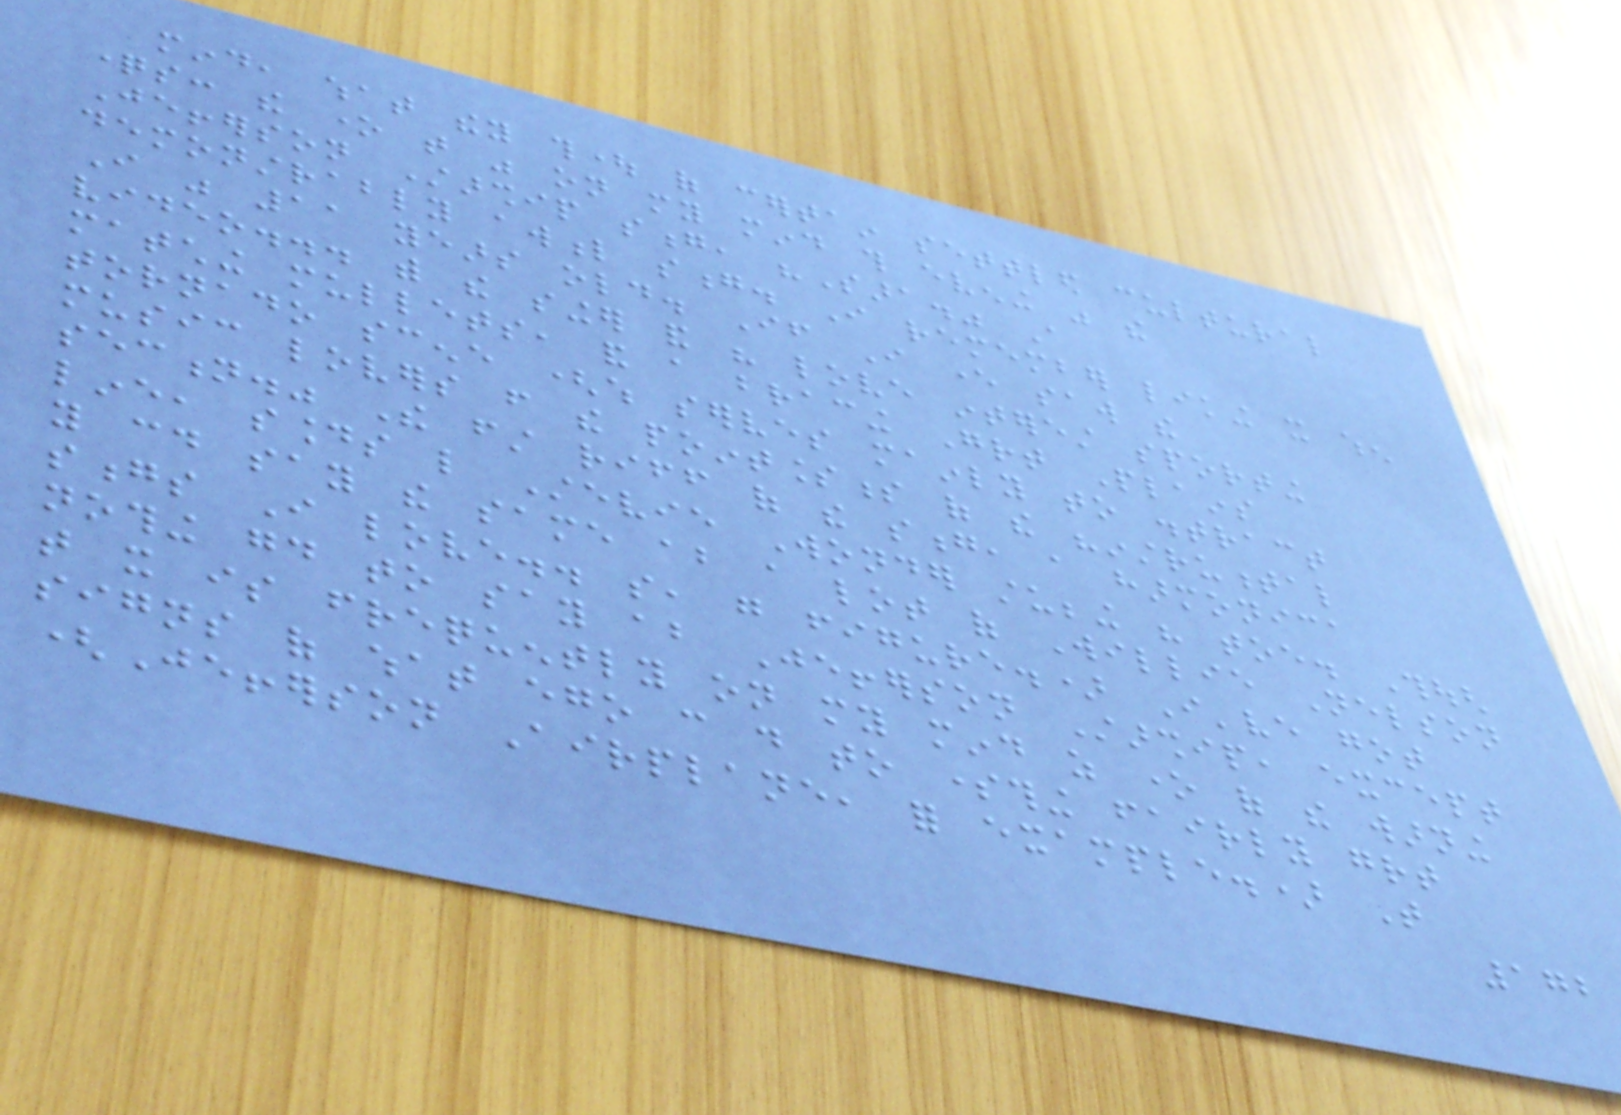mind, what they thought of certain settled cultural
questions: the one that was on my mind this evening was the
Jefferson Starship song, "Sara." A
demonstrably awful song. I remember liking it when
I was 11 years old. If I ever saw the
video... with the singer and his love interest sporting
matching mullets, and a bracing Great Plains
tornado scene (which serves mainly to distract
music lovers from the pointlessness of the "instrumental
section." The first riff of the song, a harmonica
line, sounds like Stevie Wonder stubbing his toe. Though
you could say the same about a lot of Willie Nelson
songs I love.. so, go figure.) I've got
nothing good to say about Jefferson Starship, except
that it is frequently on my mind as one of the warning
signs of what ego can do to something fairly great
(Jefferson Airplane, for example.) That
172
